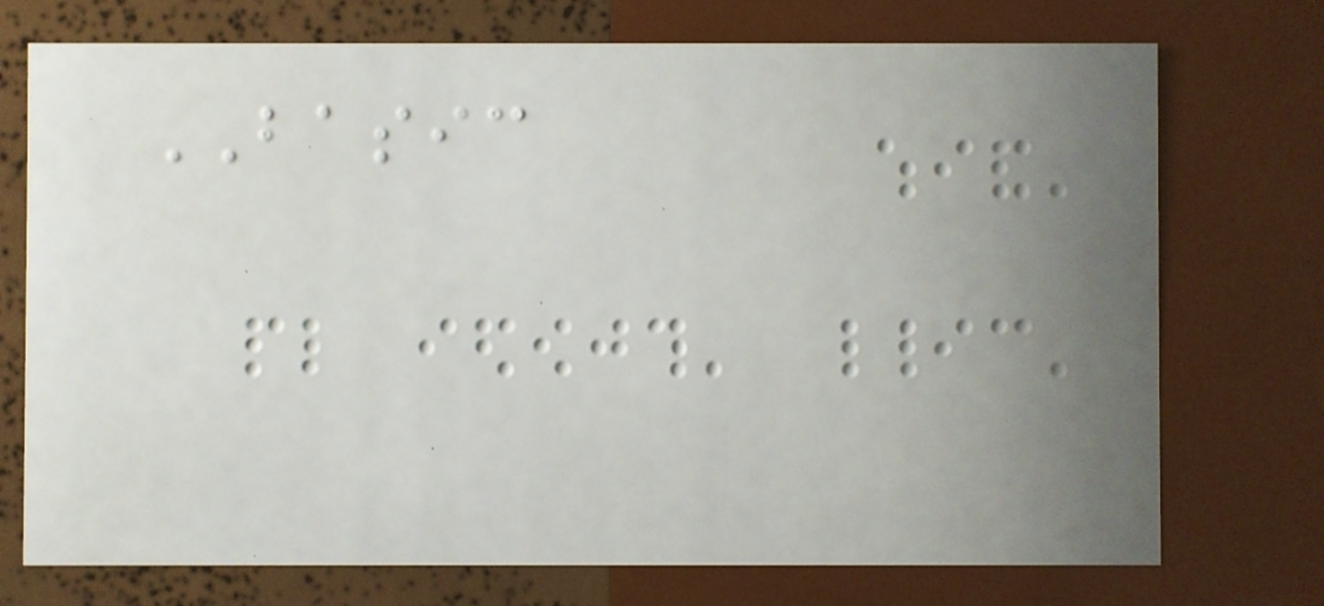BASIC
